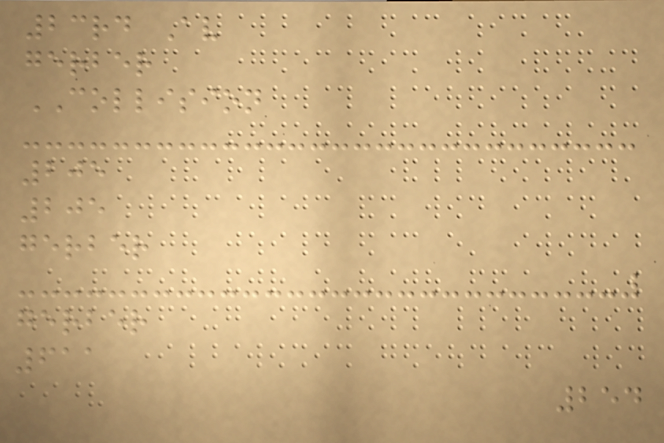23rd Av
gerber
COLLISION
205
205
gerber
gerber
611
254
